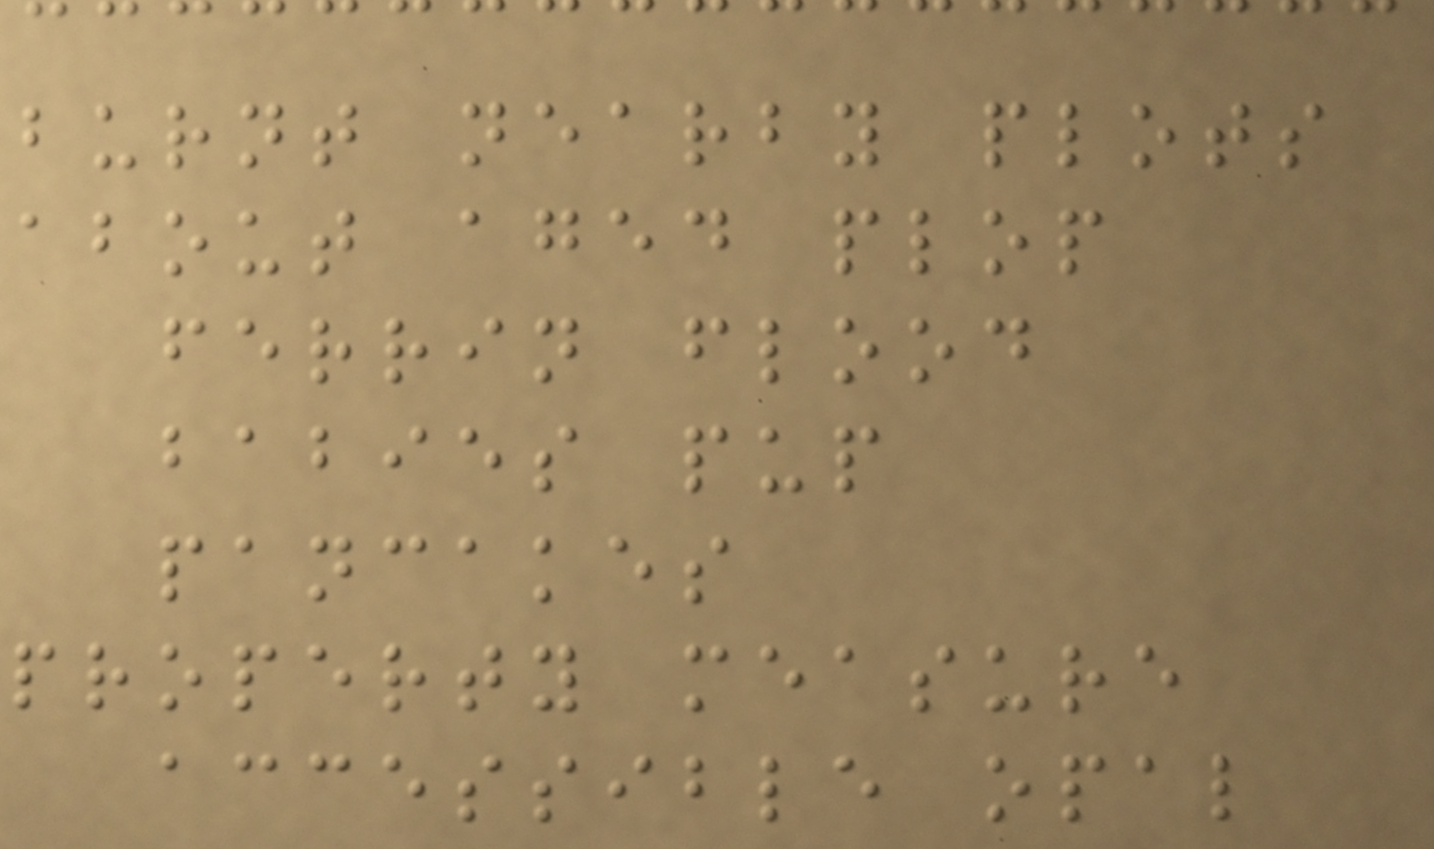burnt nearby plots
about aged plop
ferrin flood
babies pup
pancakes
property measure
accessible opal
